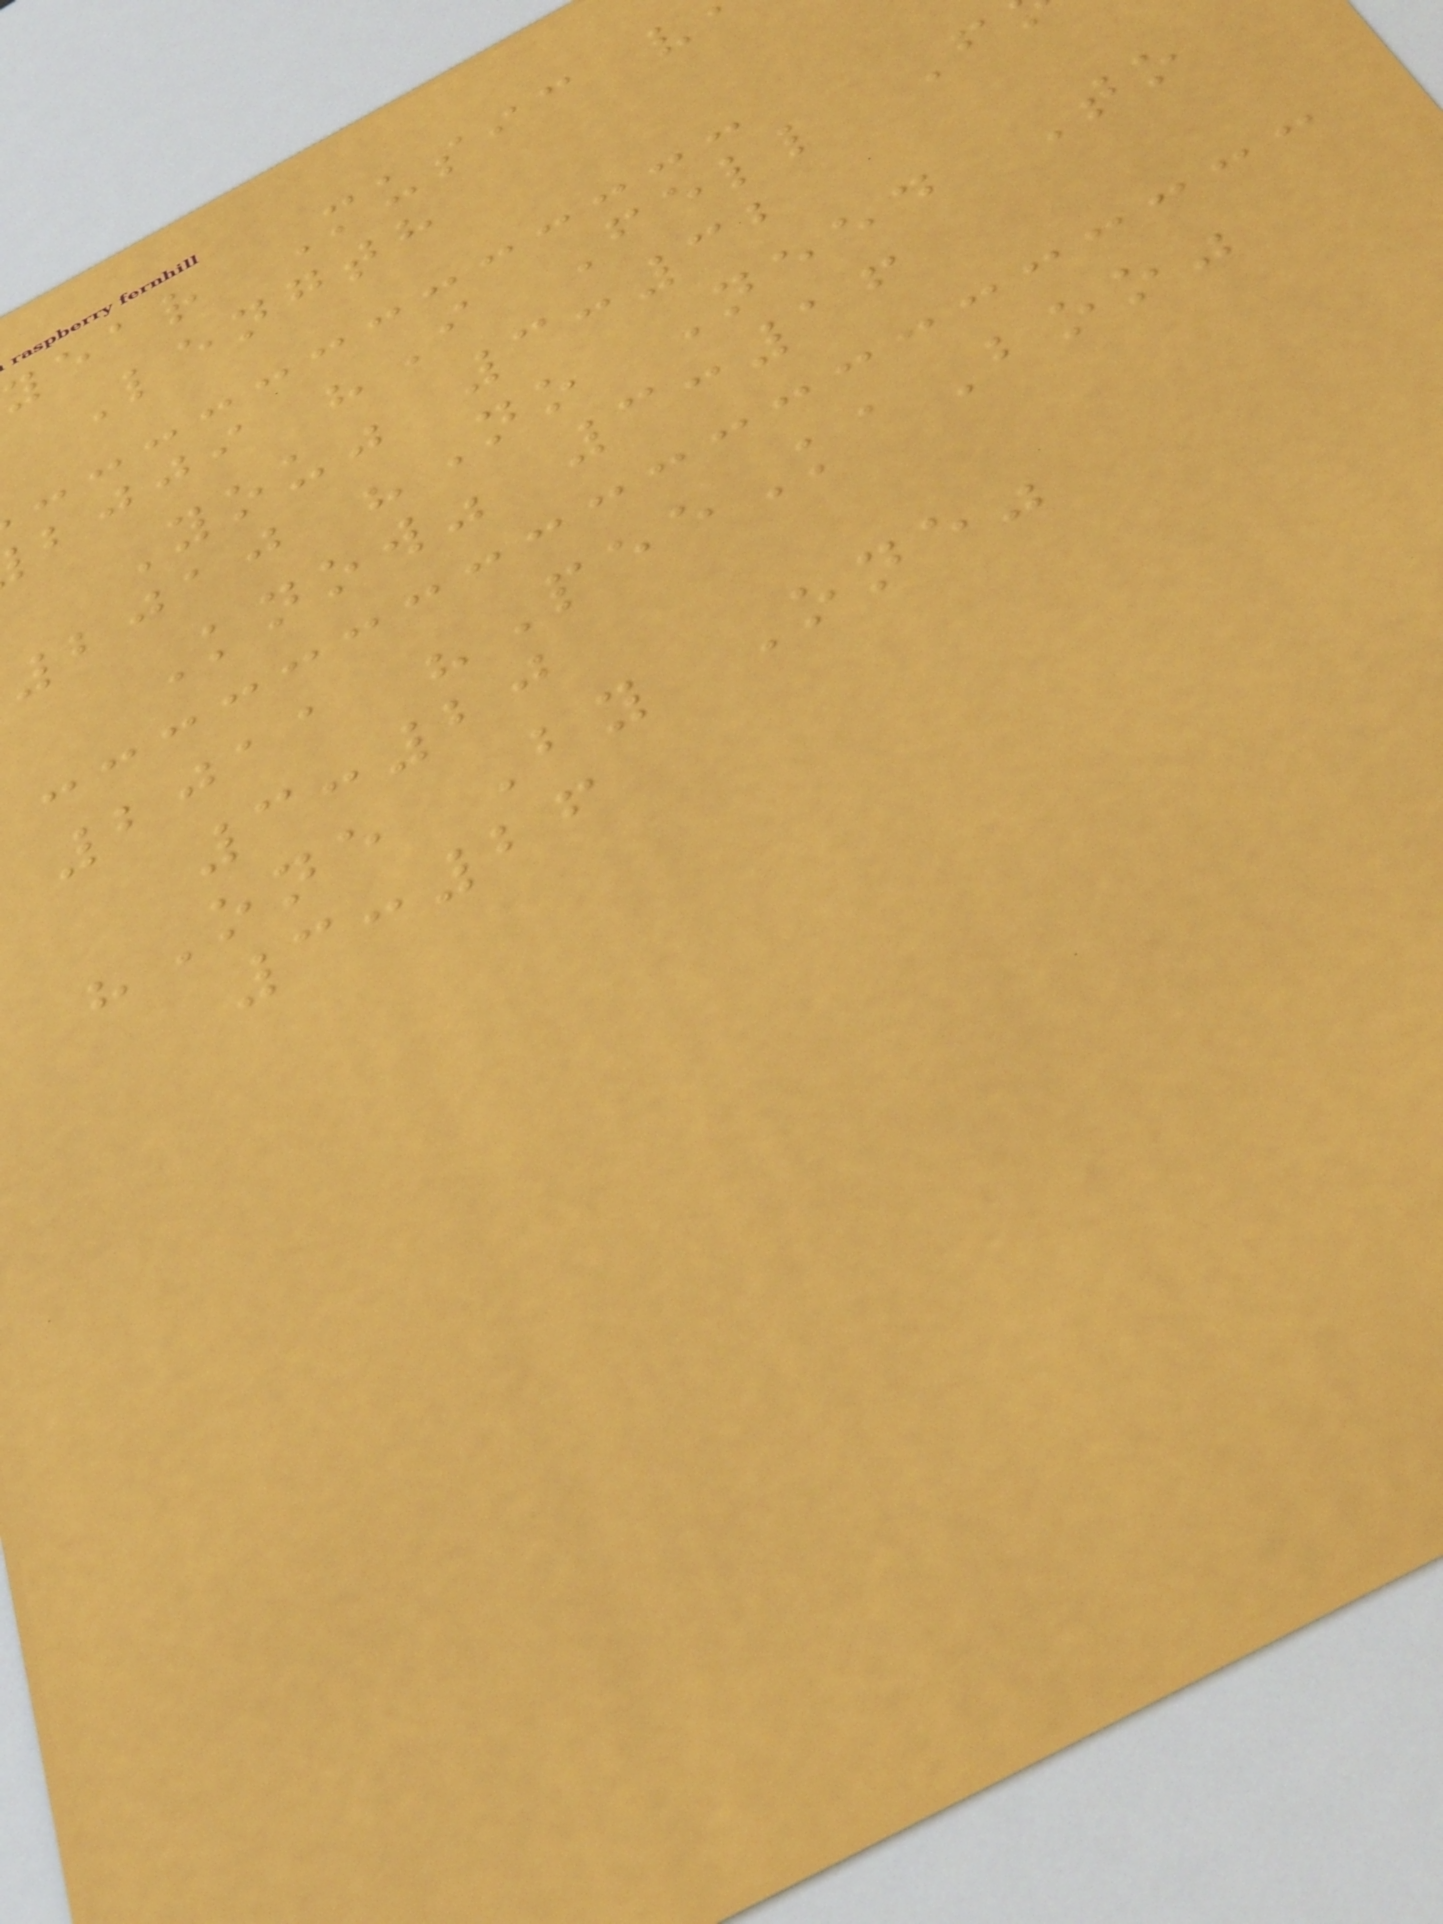year Music v
Length
bjji "I Fell F
You" 3:32
2010 "No Need To
Know" 3:16
2011 "PeeKaBoo"
3:20
"One By One"
3:26
